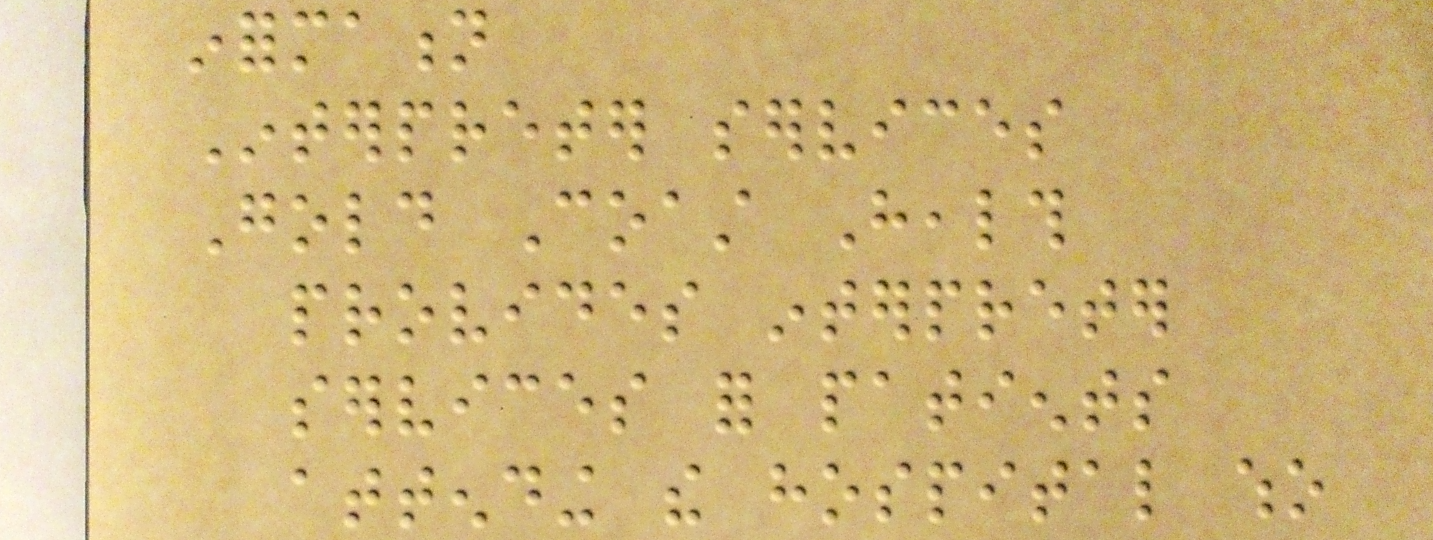information
Interpreter services
Gold Coast Health
provides interpreter
services for patients
attending the hospital who
